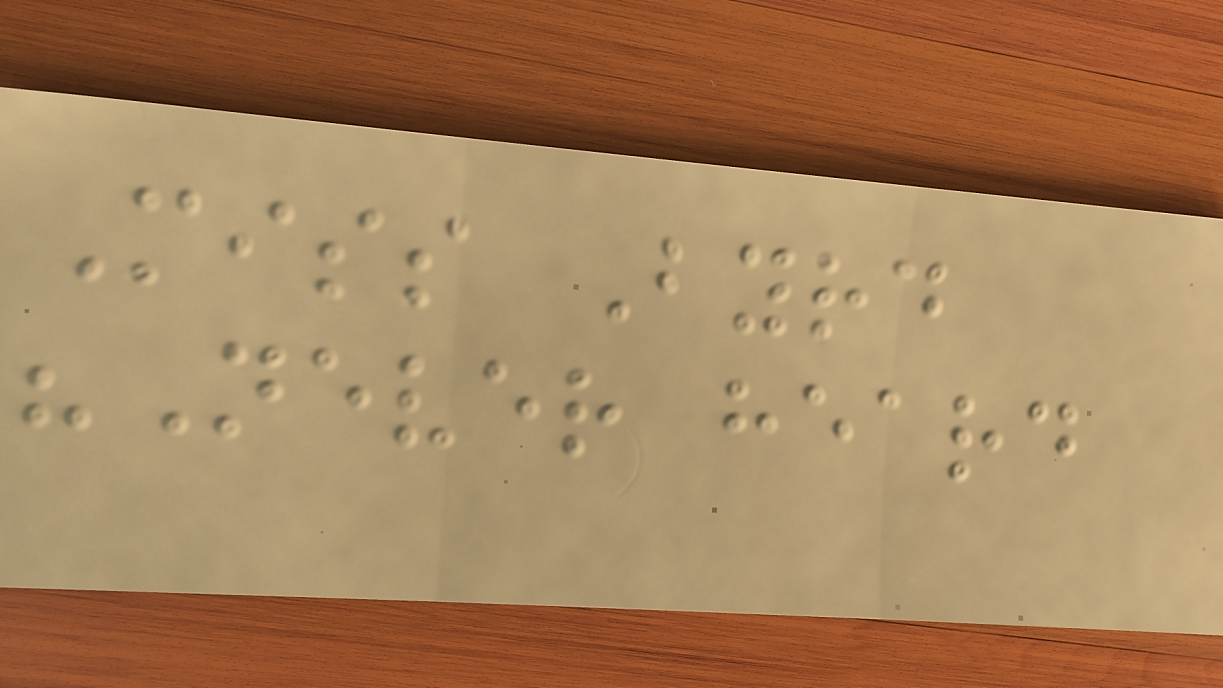Miss Byrd
"Never heard
